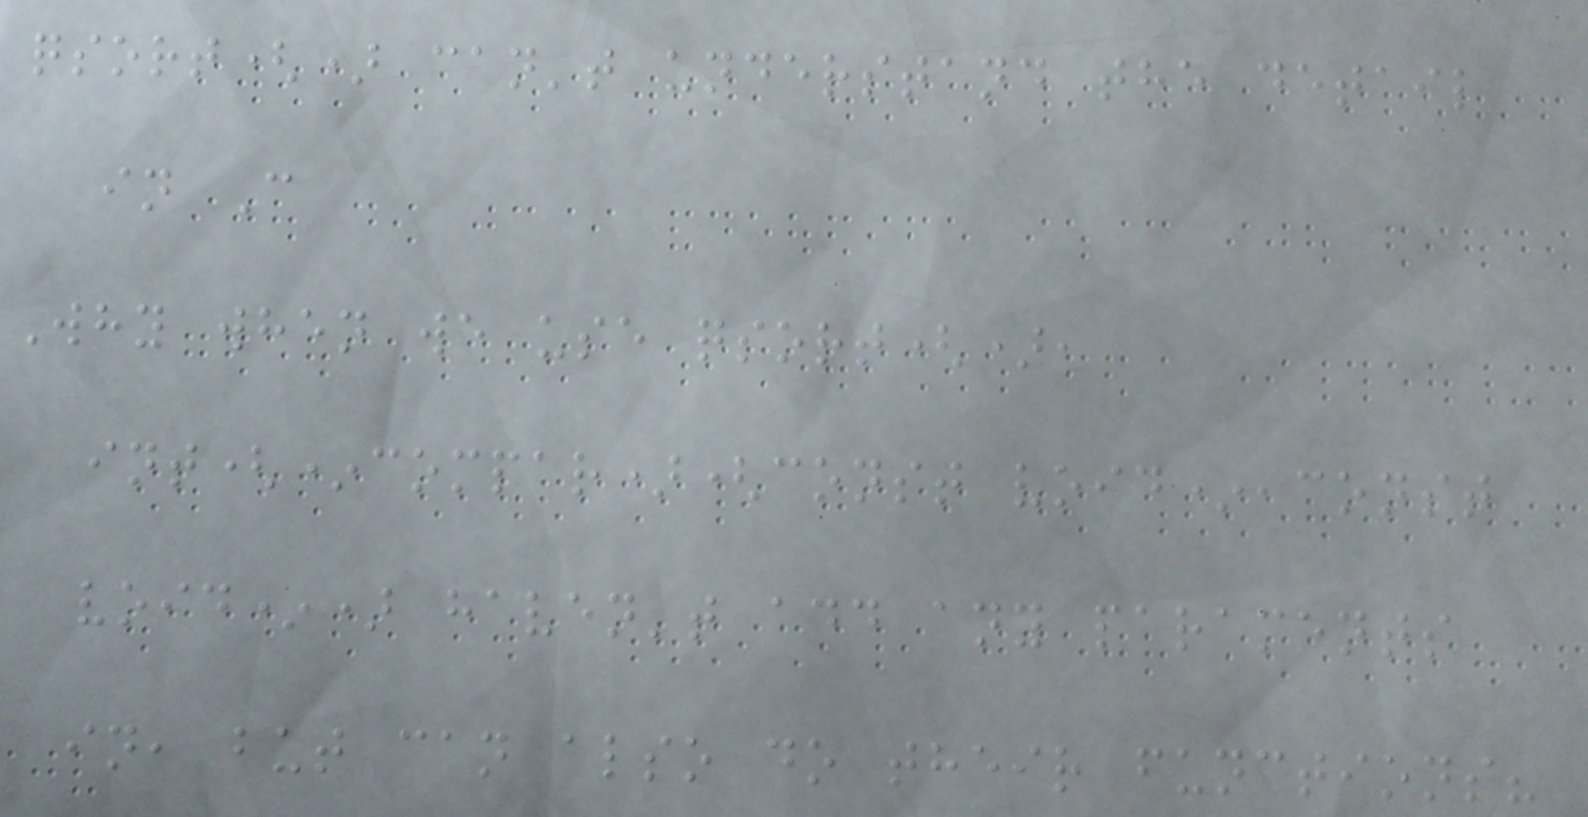qsort() can't understand the detail
in C
Why when we use qsort(),
int(*compar)(const void*,const
void*) haven't add any paraments
in, but can also do their functions?
